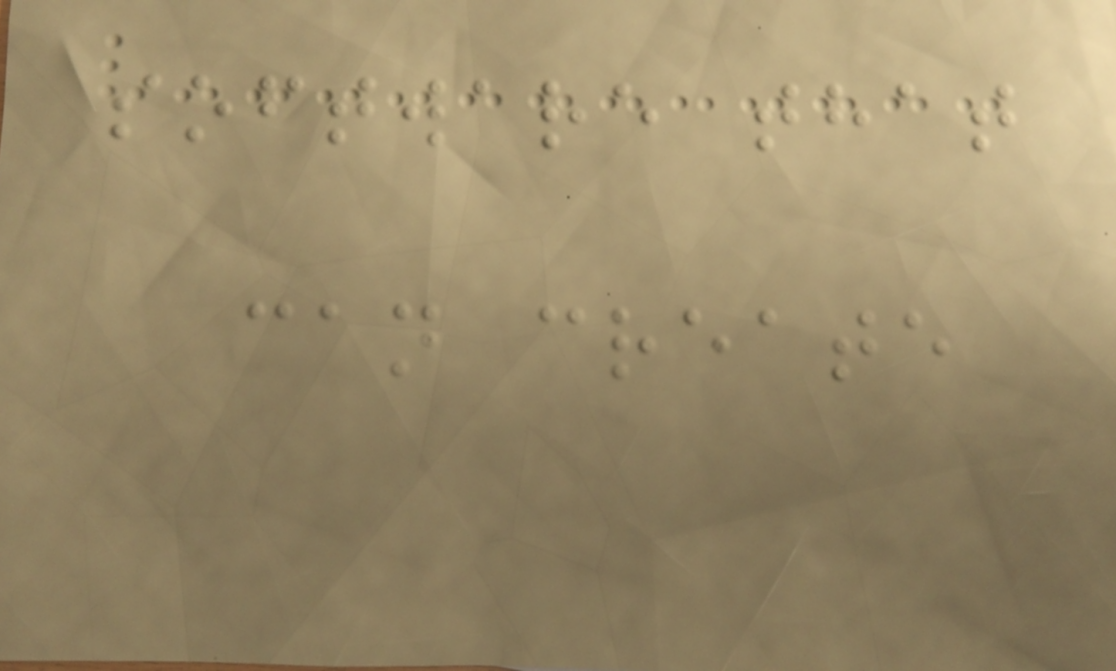software that
can create
